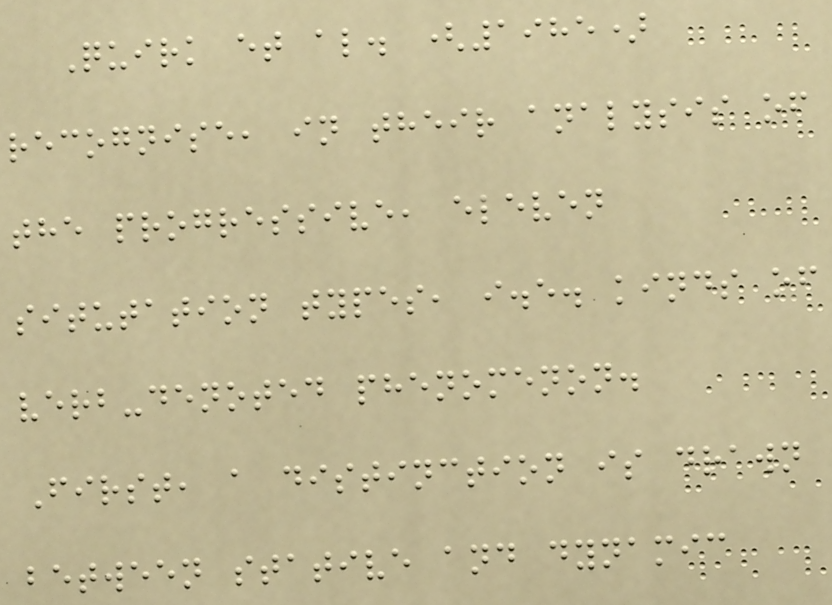Quirk et al. (1985)
recognise, in their analysis of
the progressive, eleven
situtation types, i.e. kinds of
verb-denoted phenomenon.
First, a distinction is drawn
between stative and dynamic
